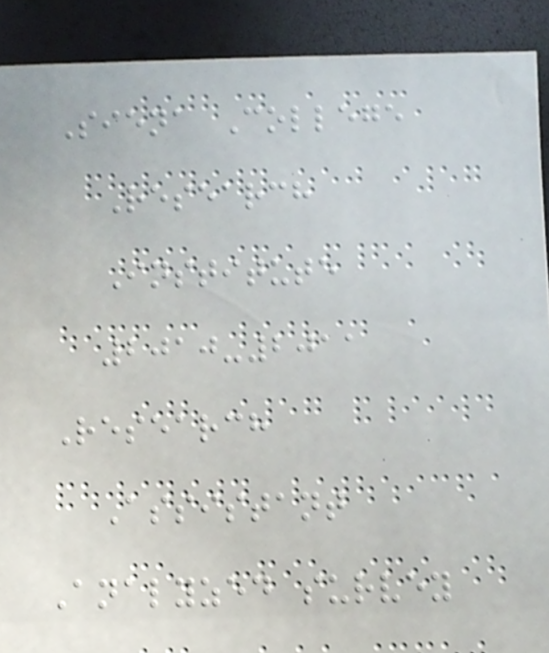Siena College
Research
Institute
2010-2011
Research
Assistant
Analyzed survey
